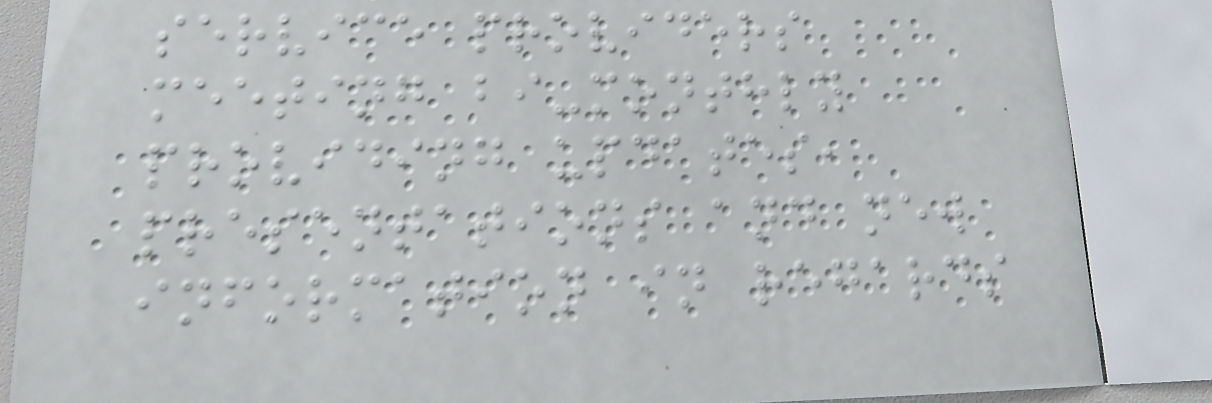service providers
meeting bi-monthly
providing updates,
presentations and new
information in regards
